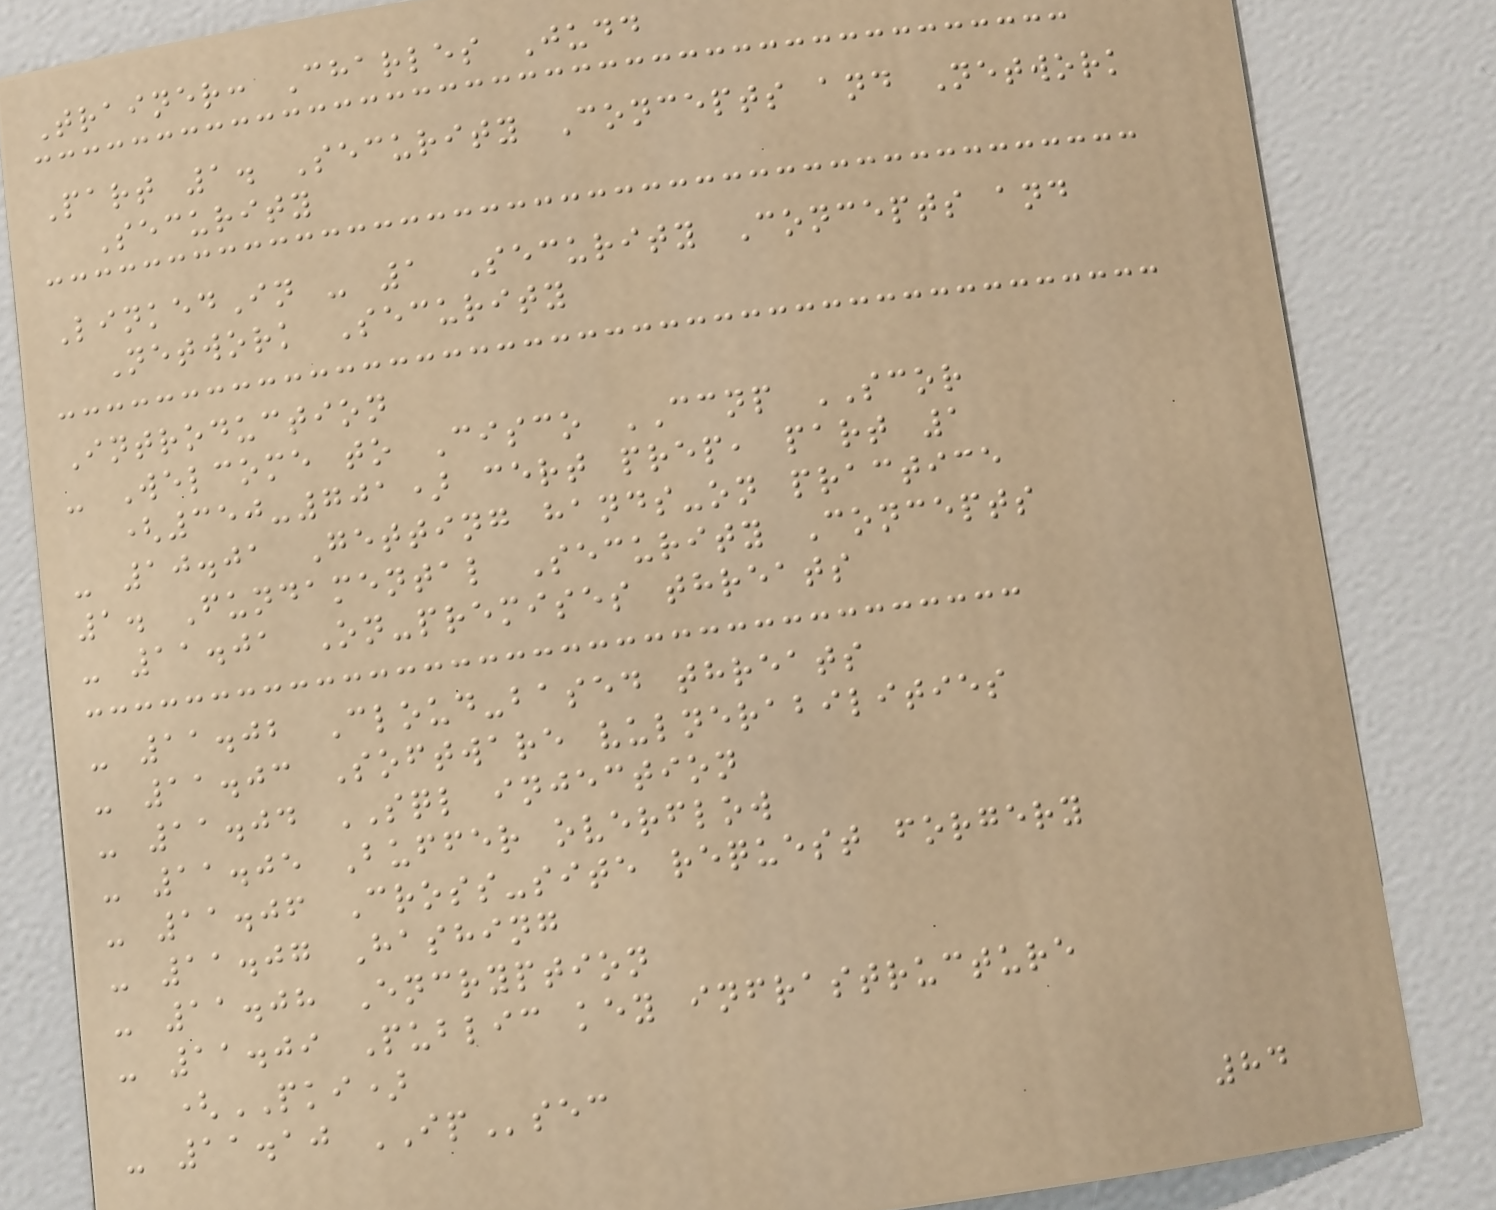Trainer: Charles Judd
Part 1. Security Concepts and Network
Security
LinkedIn - 1 Security Concepts and
Network Security
Introduction
- Welcome to Cisco CCNP SCOR
(350-701) cert prep, part 1
- 10.01 Getting hands-on practice
1. Fundamental Security Concepts
- 11.01 On-premises threats
- 11.02 Cloud-based threats
- 11.03 Software vulnerabilities
- 11.04 SQL injection
- 11.05 Buffer overflow
- 11.06 Cross-site request forgery
- 11.07 Hashing
- 11.08 Encryption
- 11.09 Public key infrastructure
(PKI)
- 11.10 IPsec
84
